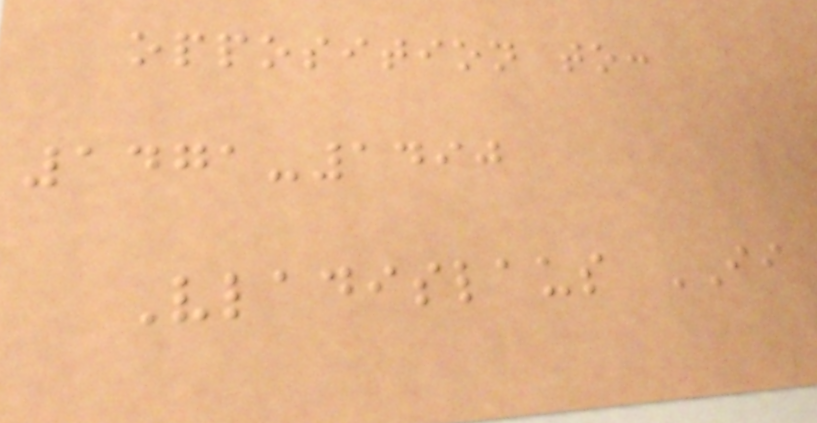opposition to:
1471-1490
Vladislaus II
